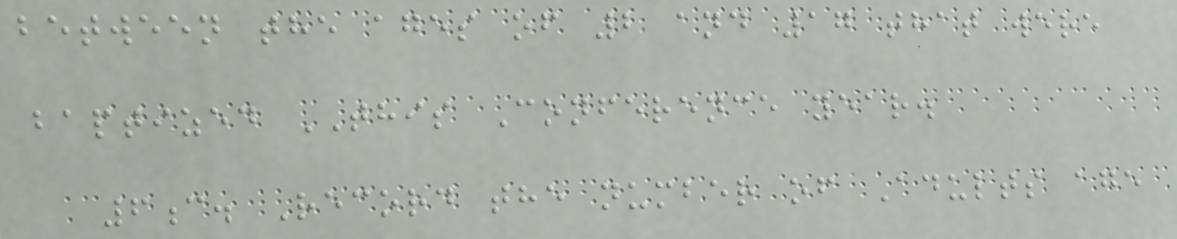between the ages of 2 and 17 that were
baptized THIS Conference year.
6c. Record the number of Adults age
